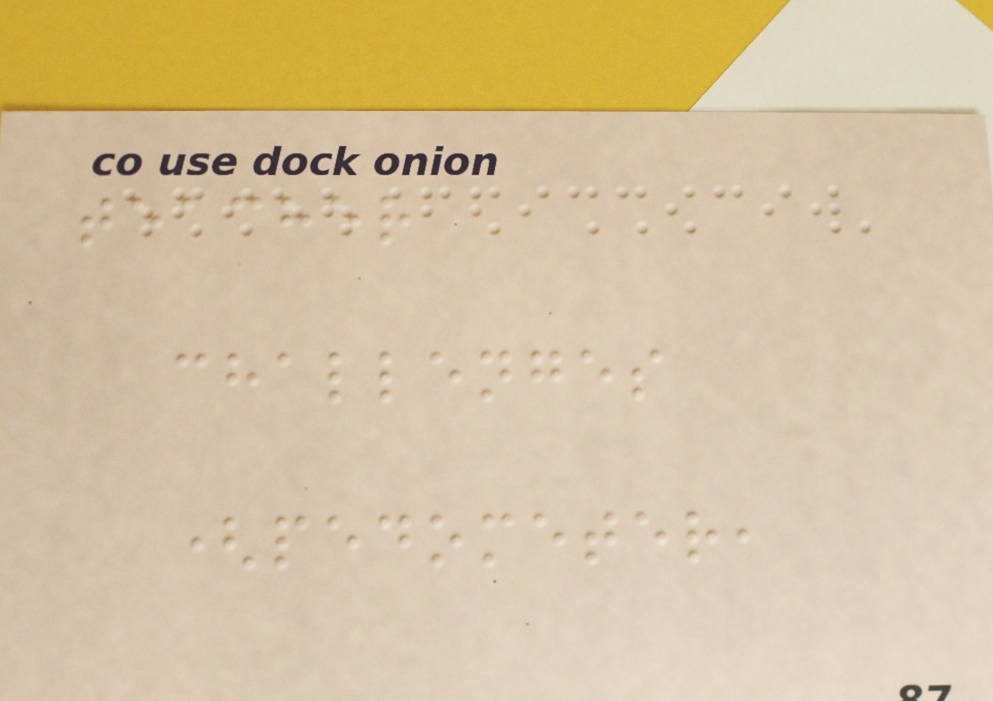teacher
challenges
(pedometer,
